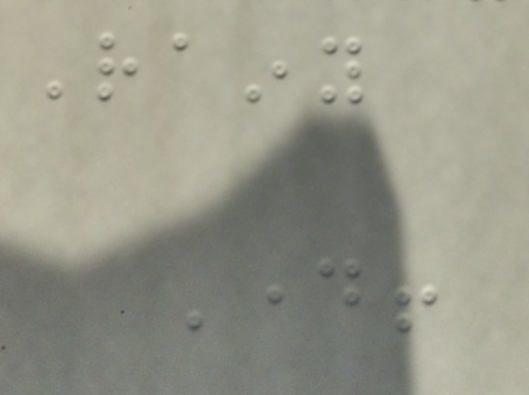Rainy
Day!
